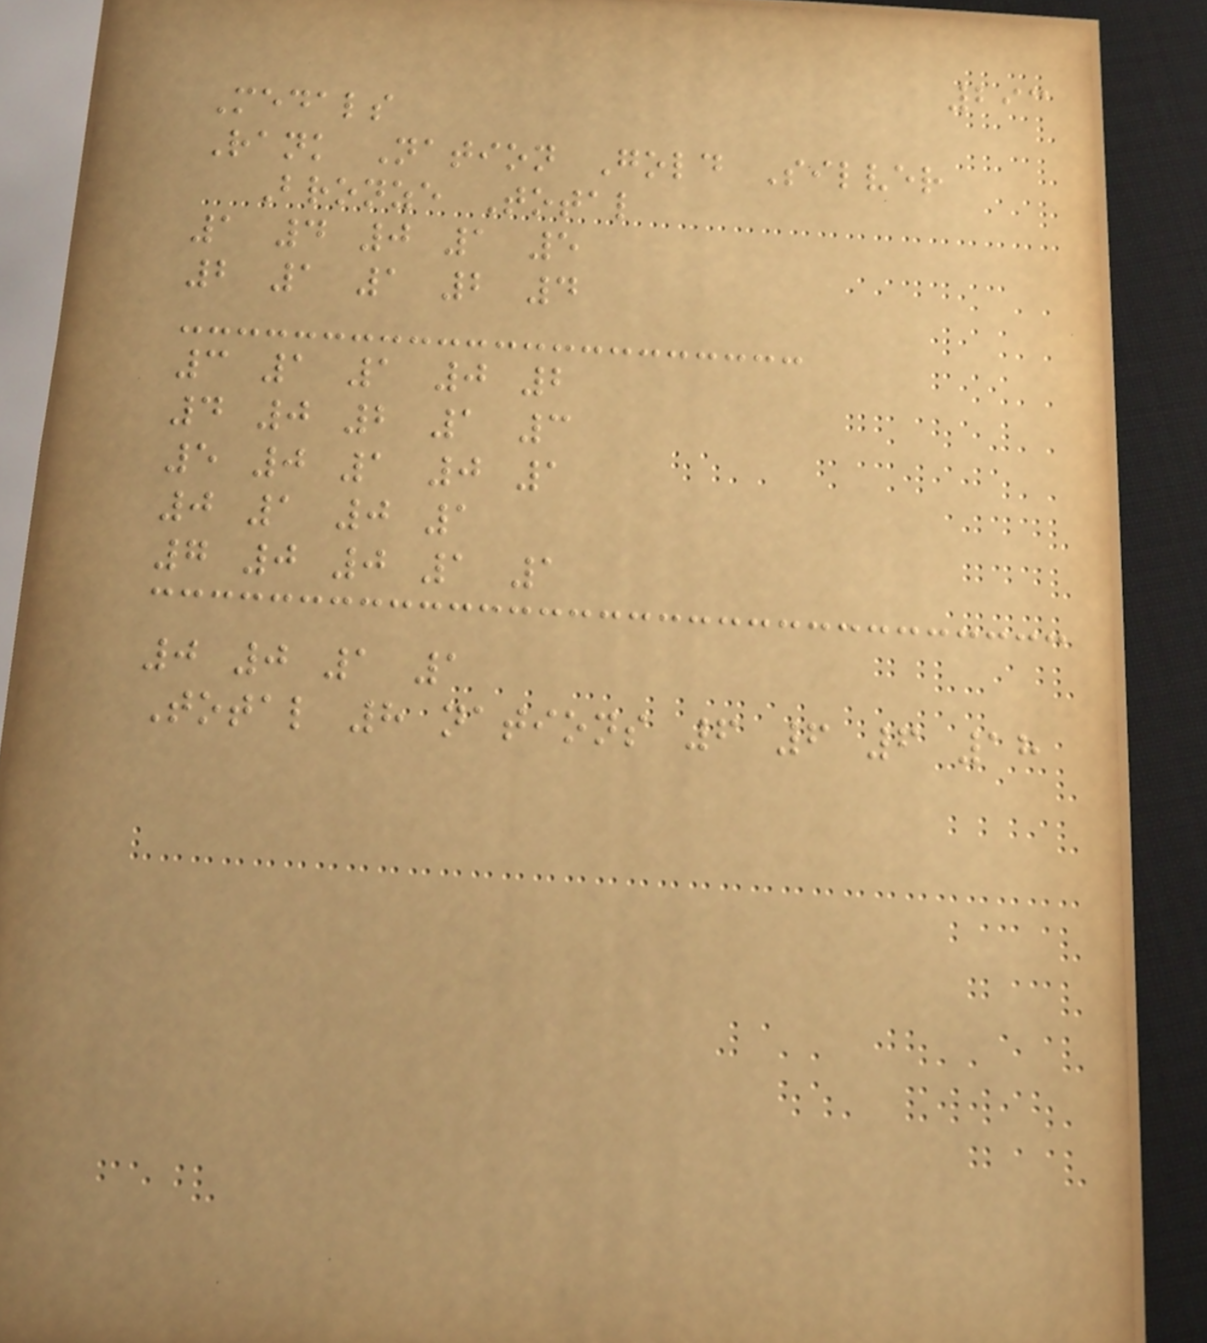293
Medals
Rank Nation Gold Silver
Bronze Total
1 4 0 1 5
2 1 1 2 4
3 1 1 0 2
4 0 2 1 3
5 0 1 0 1
0 1 0 1
7 0 0 1 1
0 0 1 1
Total 8 nations 6 6 6 18
